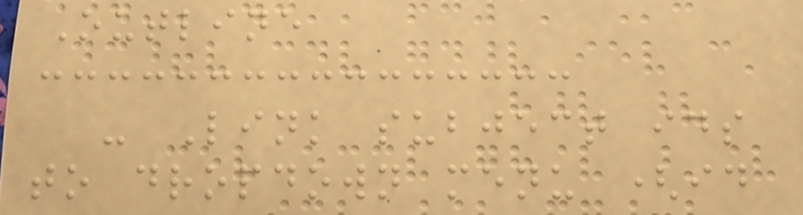Outline
- Link subject ids
to dropdown menu (id
